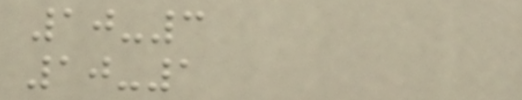10-3
10-1
